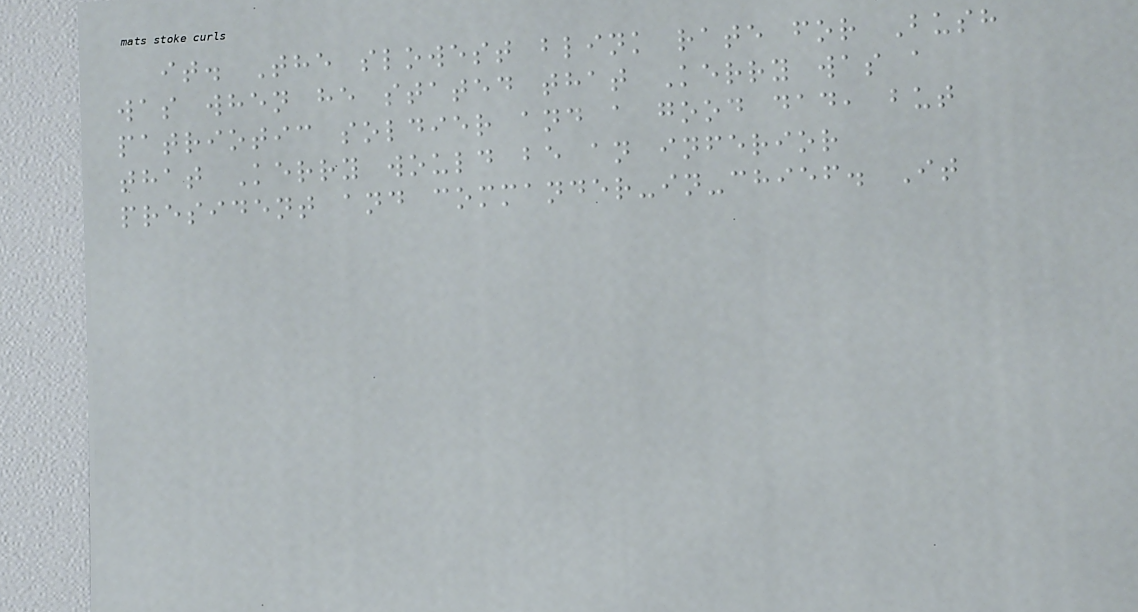it. The slowest blink rate for Bush
was when he stated that Kerry was a
patriotic soldier and a good dad, but
that Kerry would be an inferior
president and commander-in-chief. It
